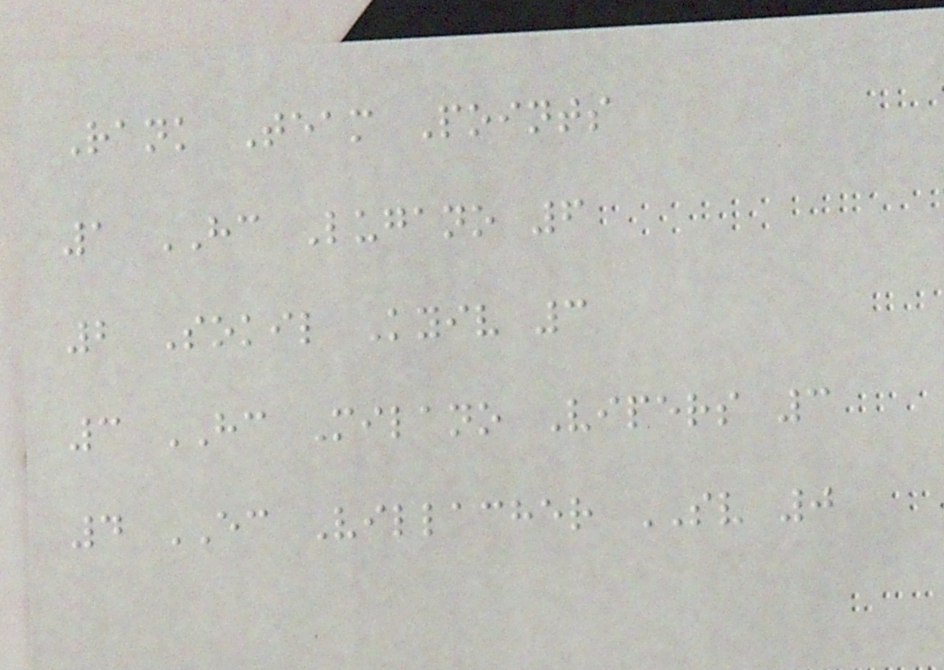Rank Team Points
1 HC Lugano 6
2 Sokil Kyiv 3
3 HC Milano Vipers 3
4 EC Villacher SV 0
